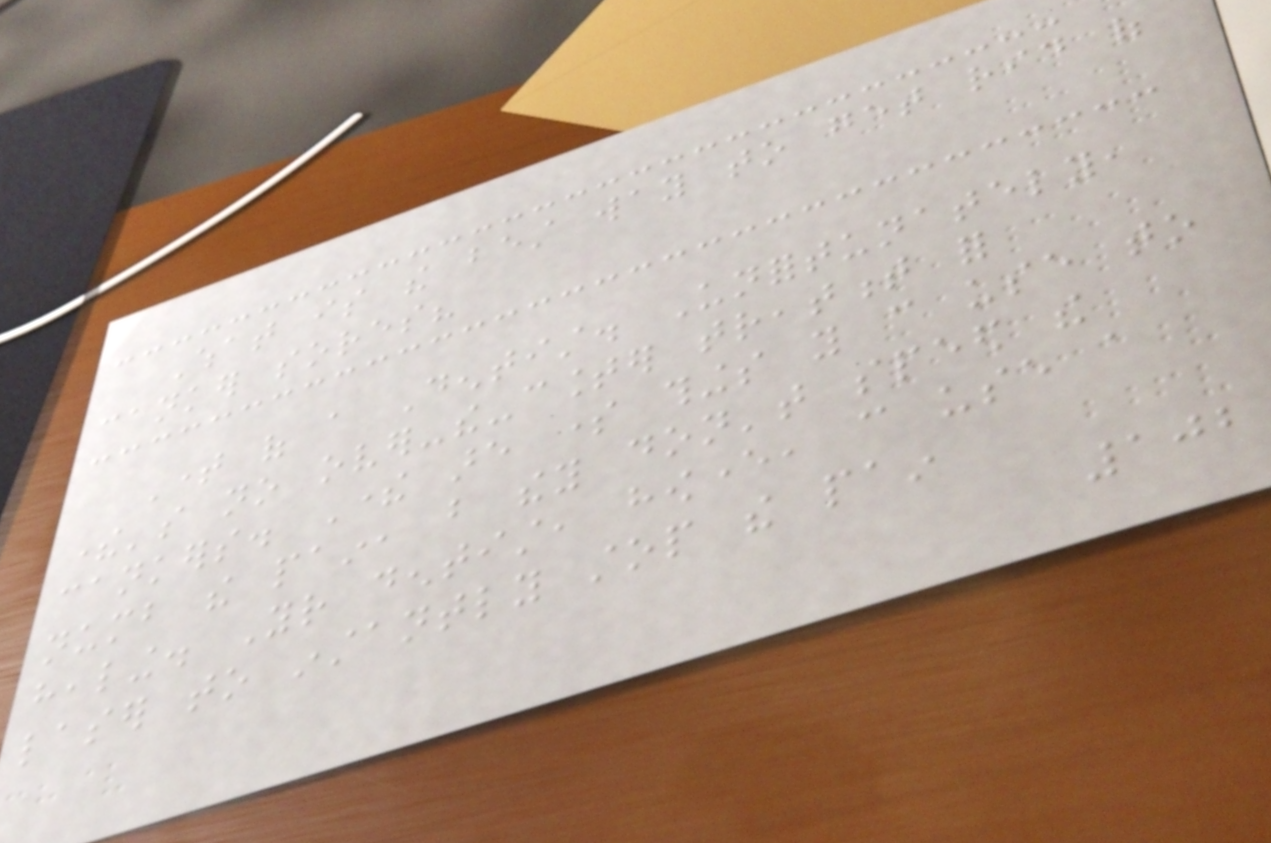What is the best way to get rid of
canker sores?
Time of a Dentist. Unfortunately,
there's no over-the-counter treatment for
cankers. There are some things you can use to
numb the pain, but they don't speed the
healing. Your dentist, however, can use a
laser to instantly stop the pain
102
